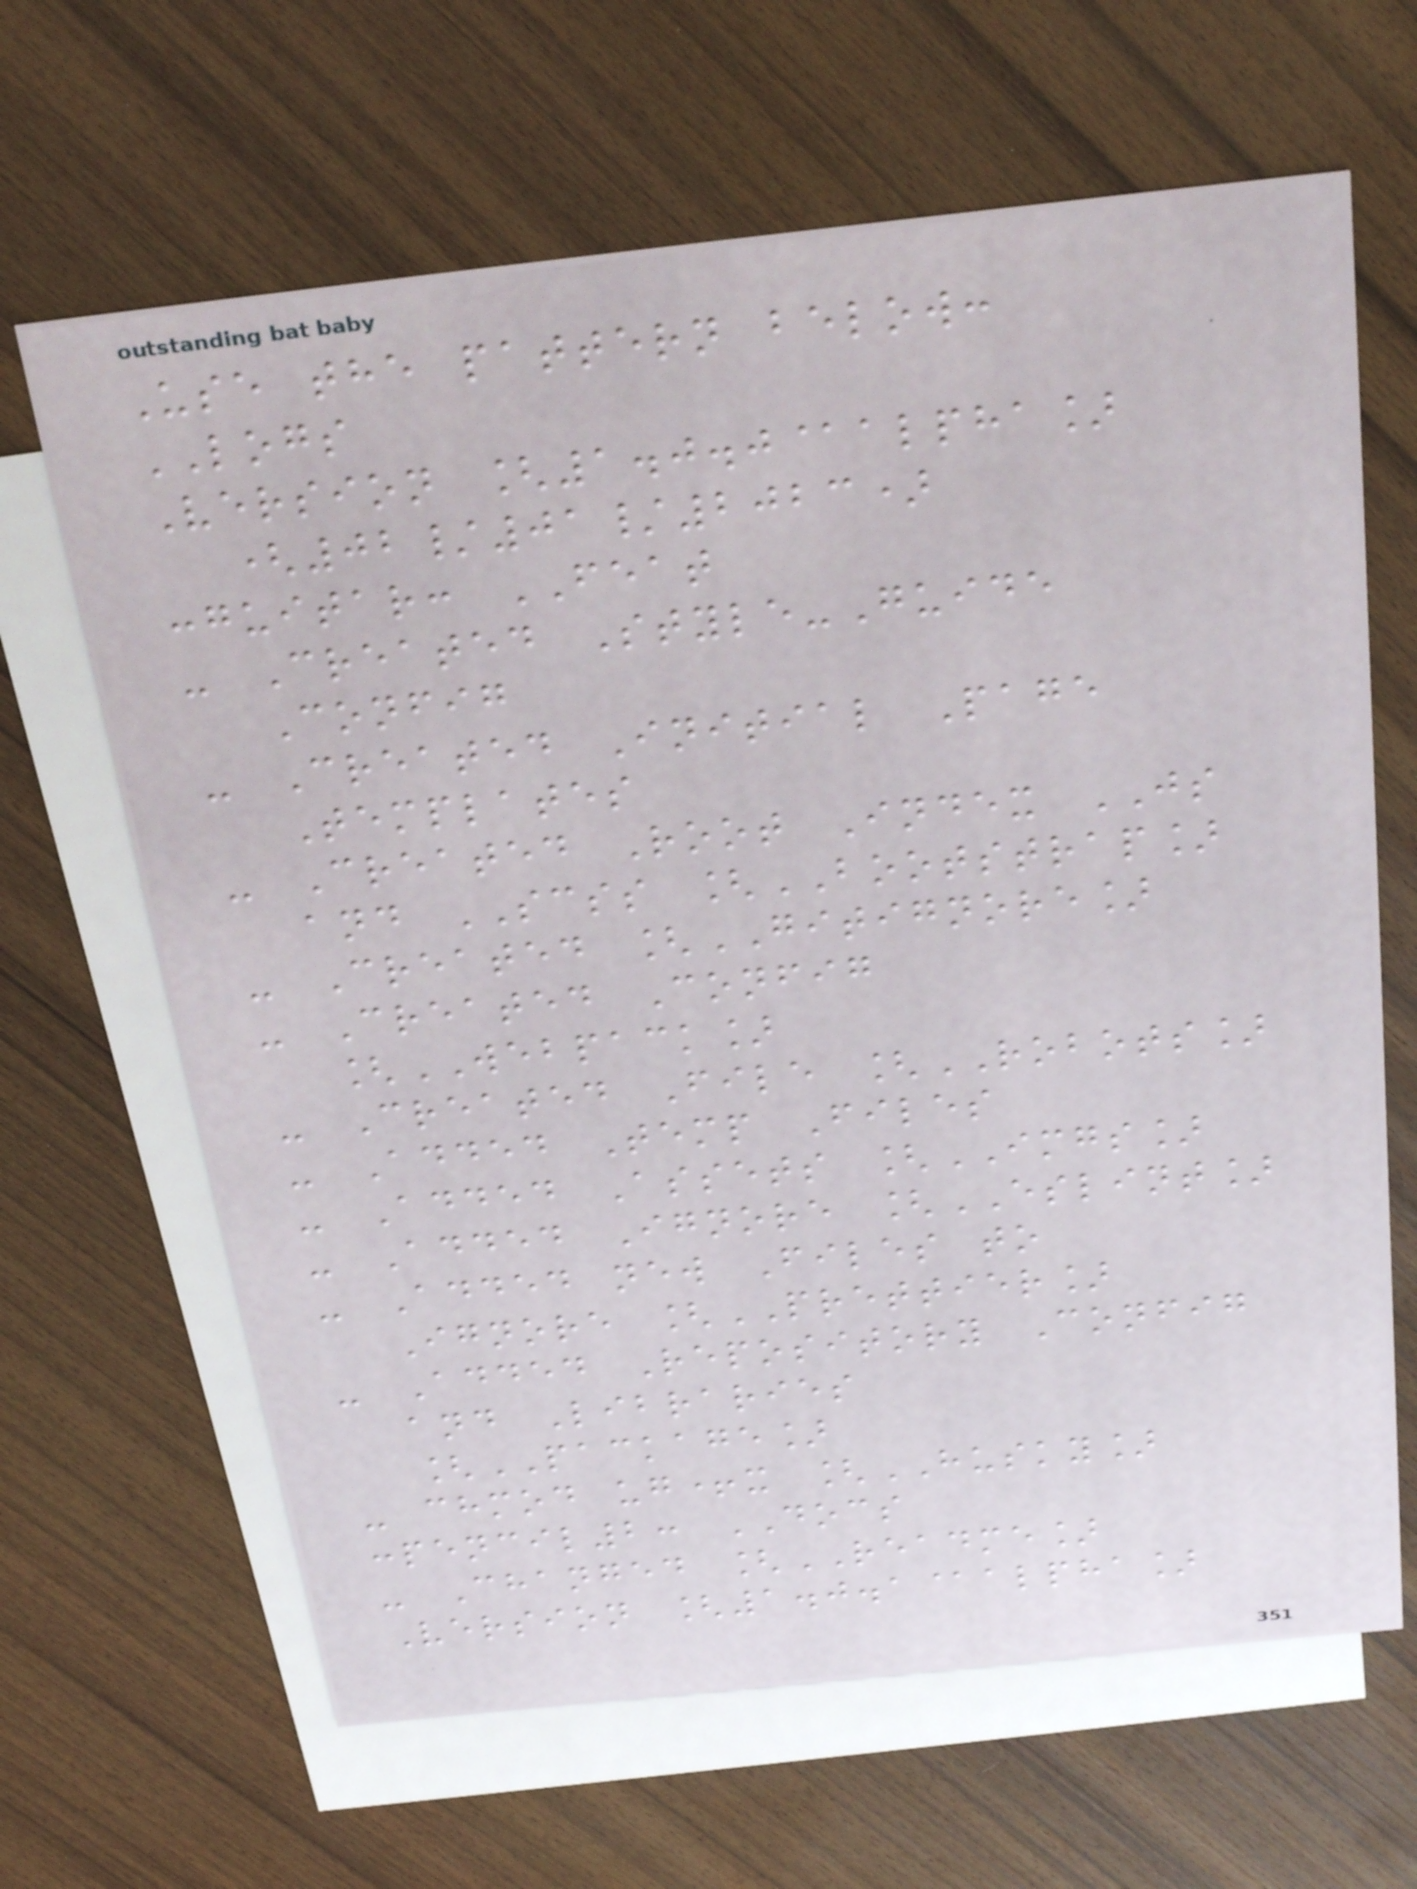Use the pattern below:
LOGS
Version [1.0.0@alpha]
(02/01/2023)
:guitar: FEAT
- Created Style-Guide
Config
- Created Initial Page
Templates
- Created Root Index JS
and SCSS [BOOTSTRAP]
- Created [GITIGNORE]
- Created Config
[WEBPACK]
- Created File [ROBOTS]
- Added Temp Files
- Added Assets [IMGS]
- Added Ignore [ESLINT]
- Added new Files to
Ignore [PRETTIER]
- Added Repository Config
and Libraries
[PACKAGE]
- chmod ug+x [HUSKY]
:pencil2: DOCS
- Changed [README]
Version [1.0.1@alpha]
